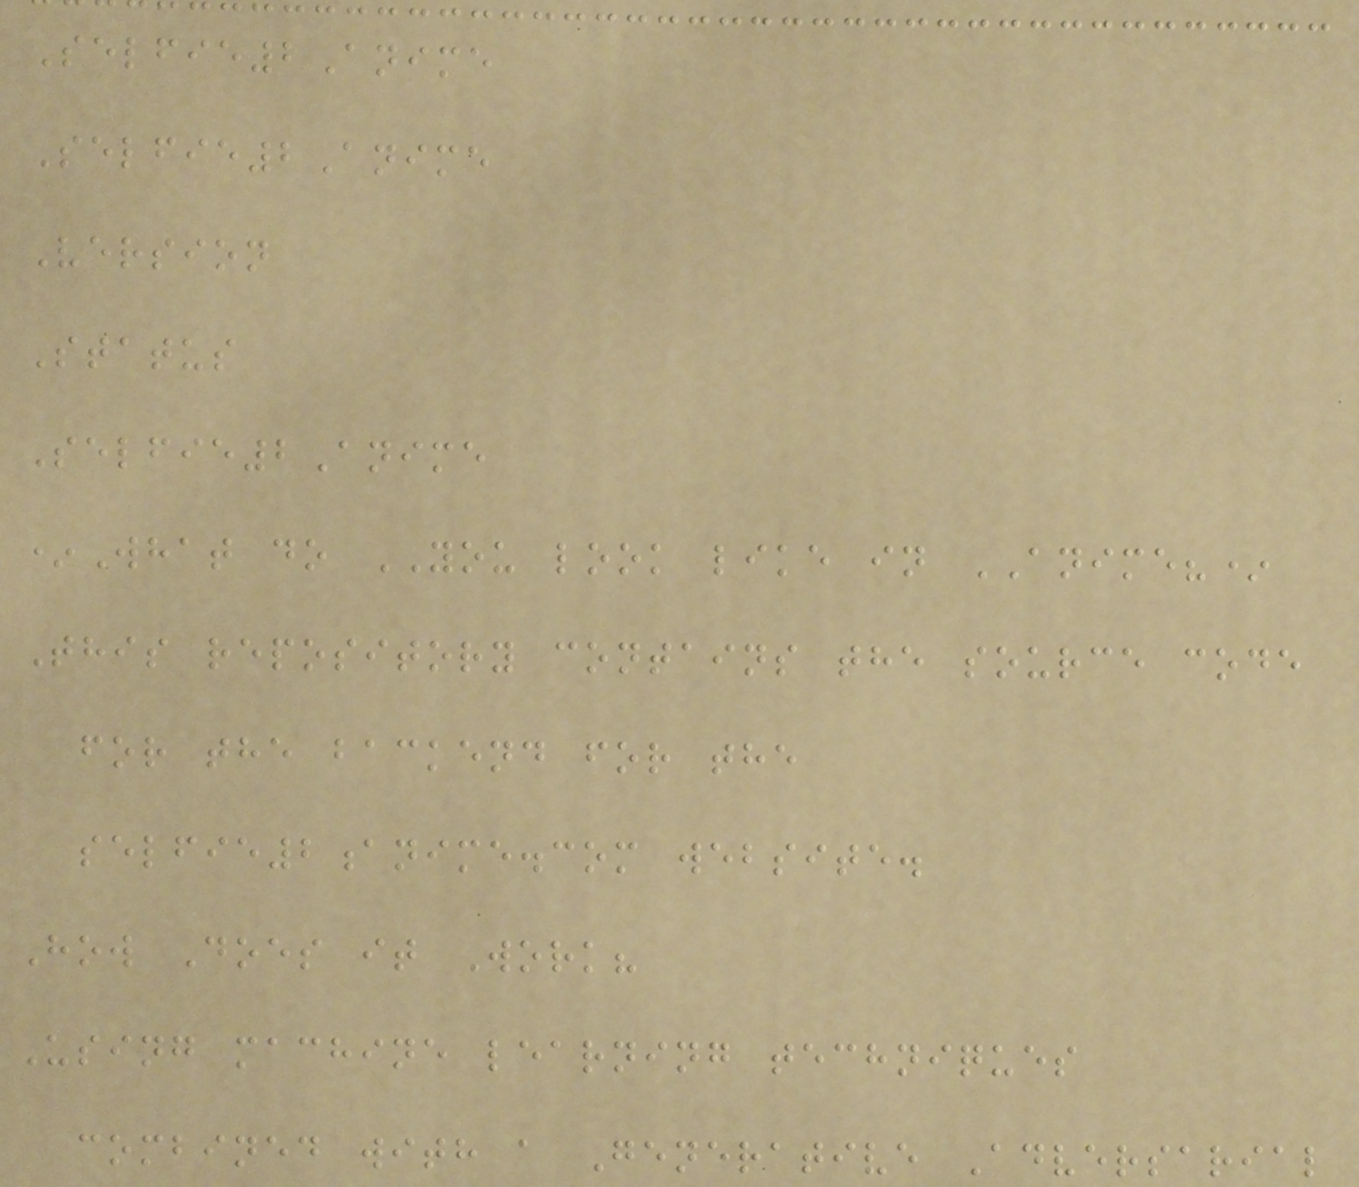Selfie2Anime
Selfie2Anime
Version
Status
Selfie2Anime
*What do YOU look like in ANIME?*
This repository contains the source code
for the backend for the
selfie2anime.com website.
How Does it Work?
Using machine learning techniques
combined with a Generative Adversarial
